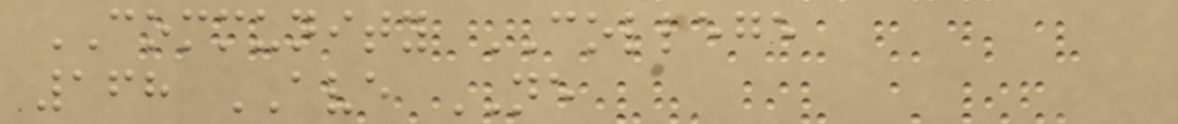COMMUNITY COLLEGE
168 AVE NE
